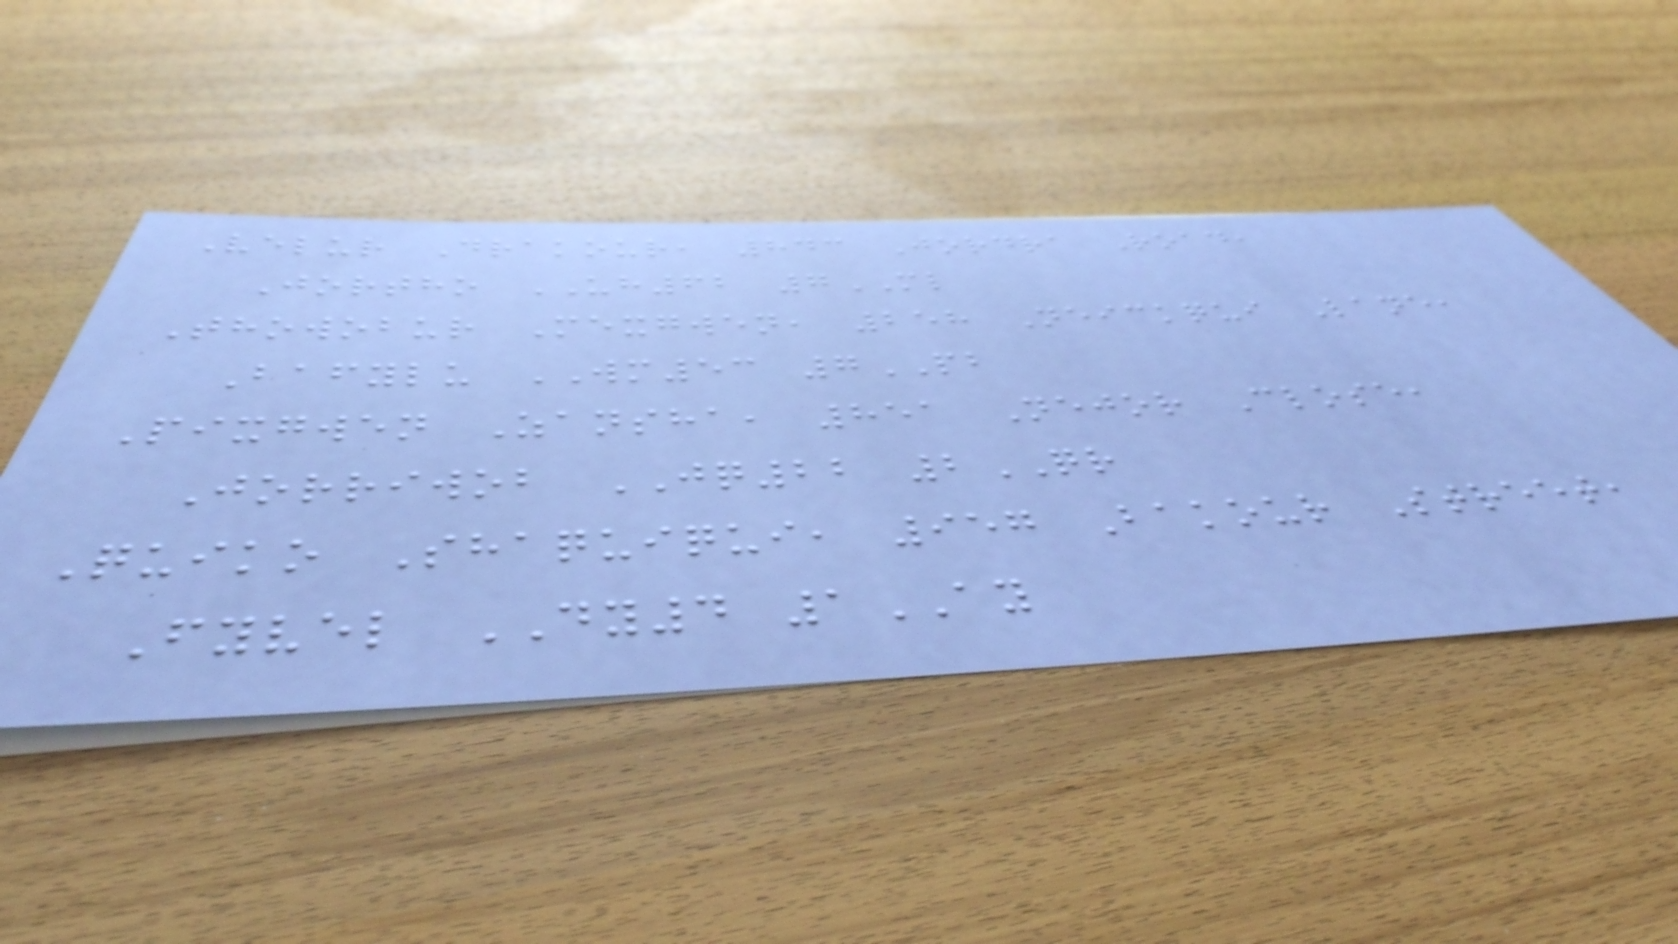Velur Drakour, 843 Jordra Road,
Jortho UH62 7ML
Thowobur Mexgwen, 258 Neickqui Lane,
Bafylu WM53 7PB
Pixgwen Zansha, 851 Nejor Close,
Jorriwob JQ22 2QR
Quiko Shaquiqui, 957 Bakour Street,
Fyvel DY4 1AY
